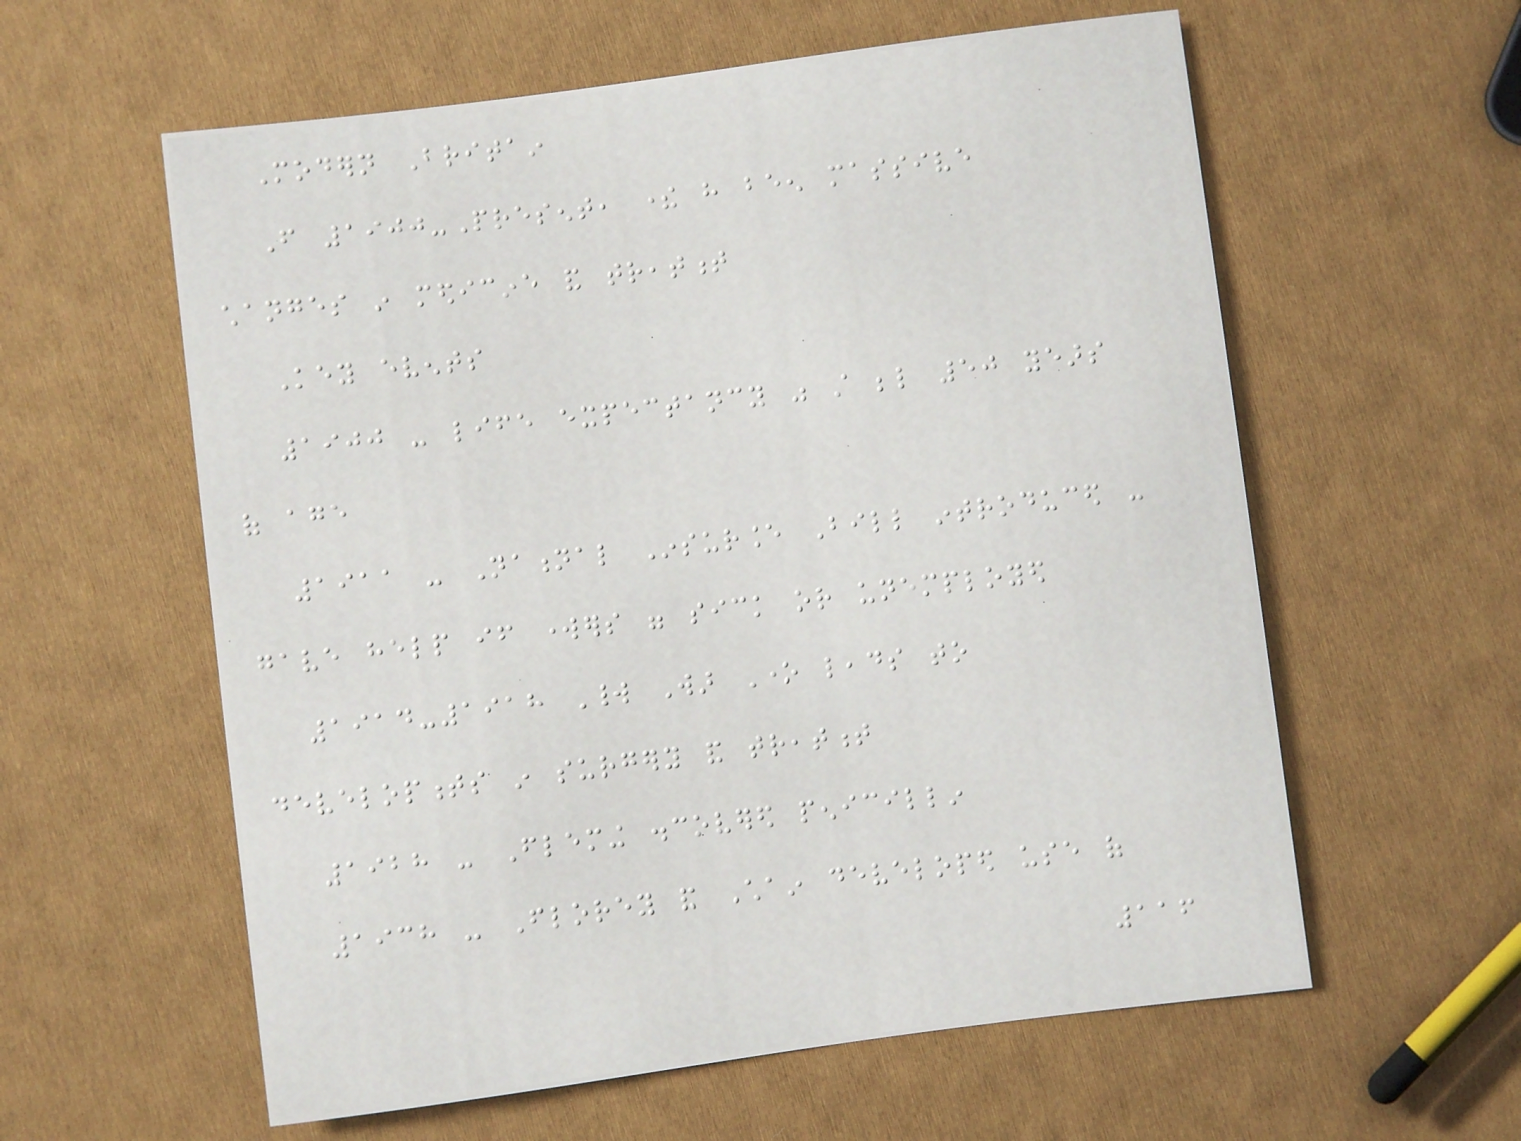Modern Britain
From 1900-Present, there have been massive
changes in medicine and treatment
Key events
1900 - life expectancy was still below 50 years
of age
1911 - National Insurance Bill introduced -
gave help if workers were sick or unemployed
1914-1918 World War One leads to
developments in surgery and treatment
1928 - Fleming discovered penicillin
1938 - Florey and Chain developed use of
116
